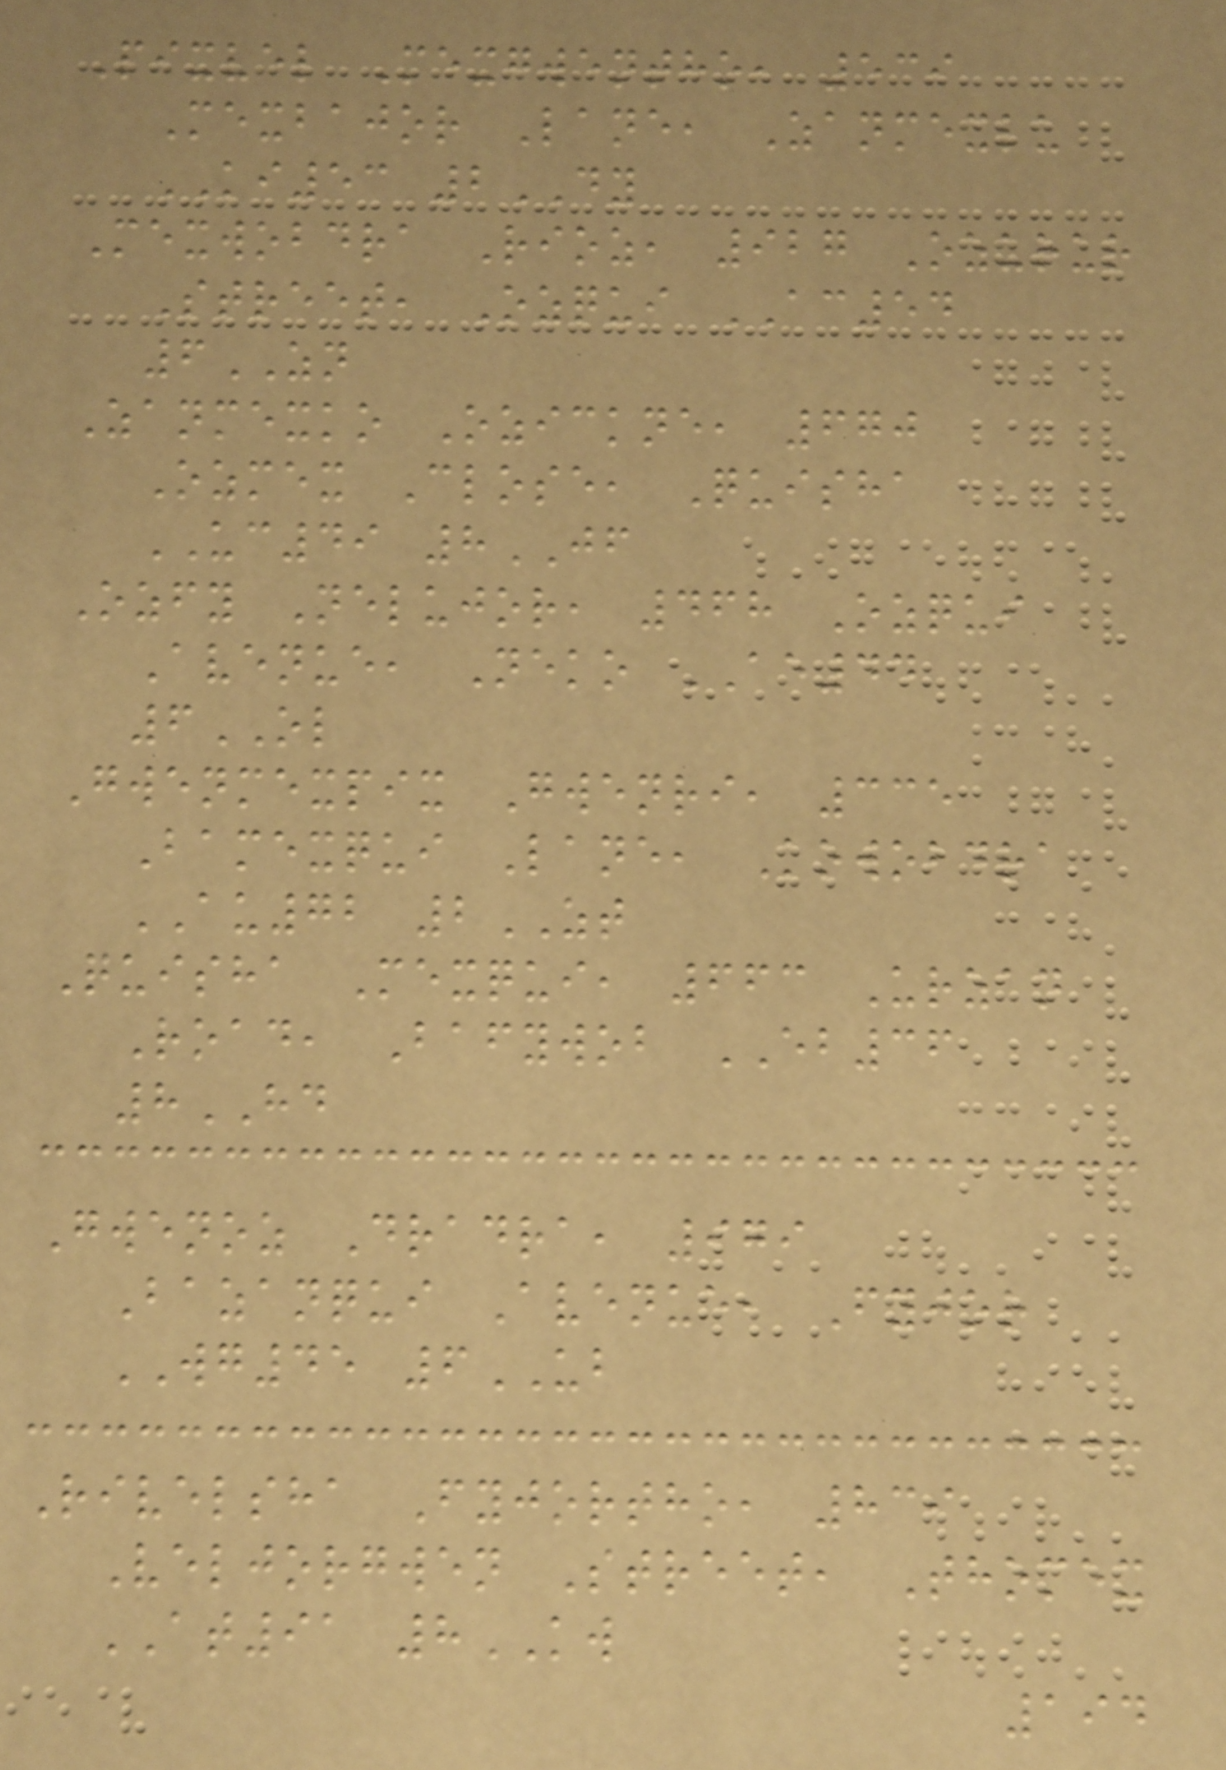Pixvel Mexgwentho, 539
Mexbajor Lane, Zanmexlu
KI53 2DY
Mexwobdra Rioz, 927 Ozurur
Street, Ozqui AC54
6ZN
Zanmexko Ozickne, 670
Ozmex Close, Quisha
UC49 8JF
Ozfy Nelujor, 468 Ozqui
Avenue, Neko AE44
6OL
Gwenmexpix Gwenri, 335
Bamexqui Lane, Kowobdra
AU72 2ZT
Quisha Mexqui, 663 Urzan
Road, Bafywob EB36
8HD
Gwenoz Dradra, 979
Bazanqui Avenue, Fyjor
WG45 6UB
Rivelsha Fyjortho, 839
Veljorgwen Street, Thomex
AT91 8KW
194
